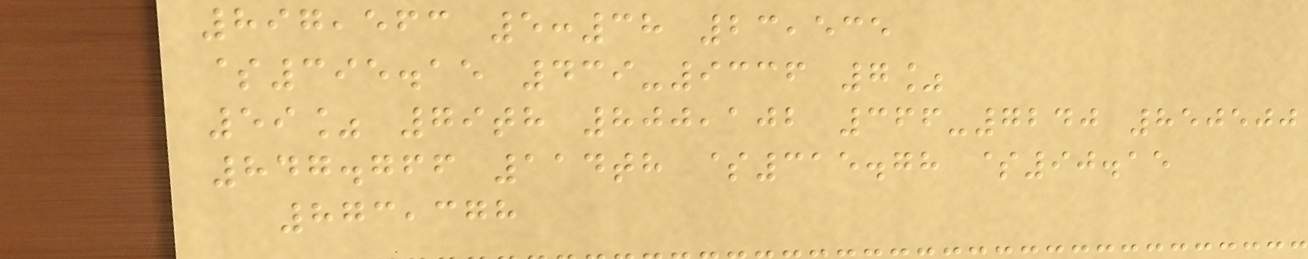897,563 5:38 23,535
$395.15 439-9336 7%
59% 79th 800,102 366-7240 850500
847.766 114th $315.78 $90.15
873,378
